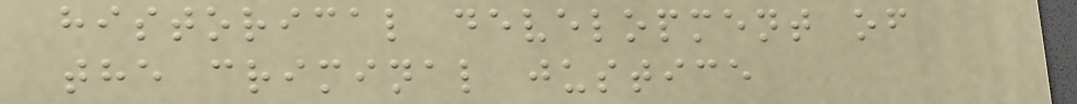historical development of
the criminal justice
